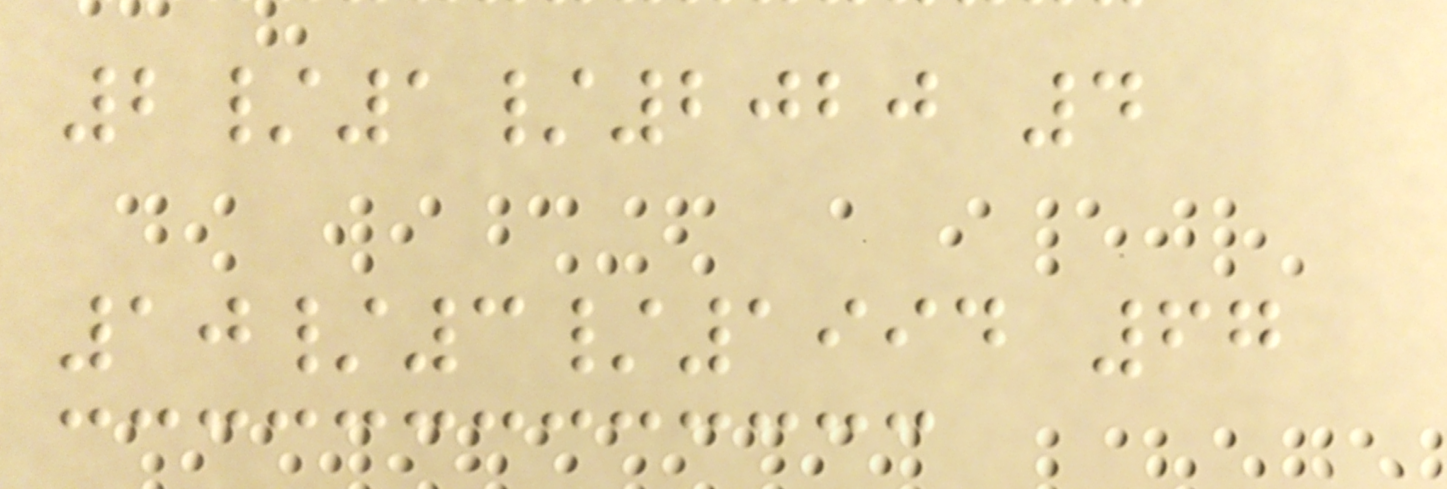2/1/2020 4
10/3/1994 67
